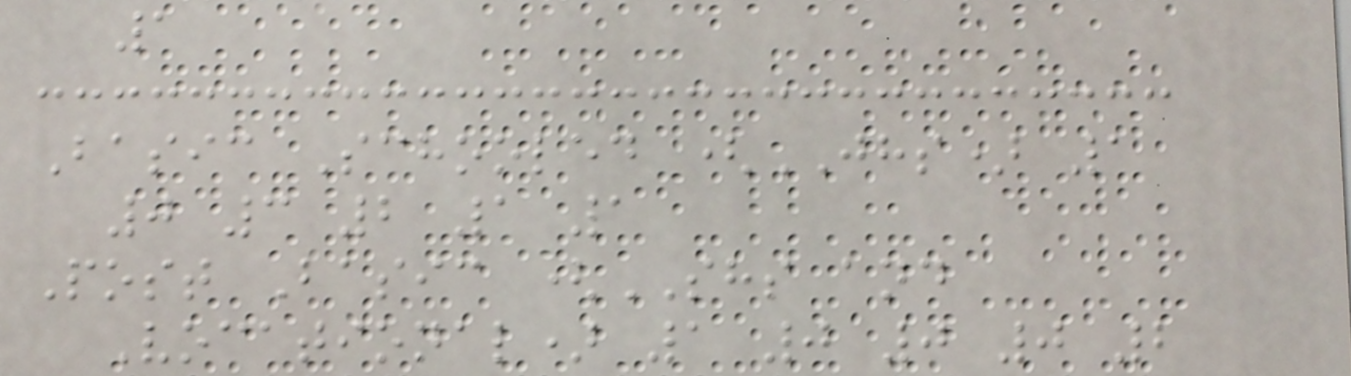1
Basic Schooled (JHS) 1
0 3 2 1 1
Post Basic (SHS and
Vocational) 1 0 0 0 2
